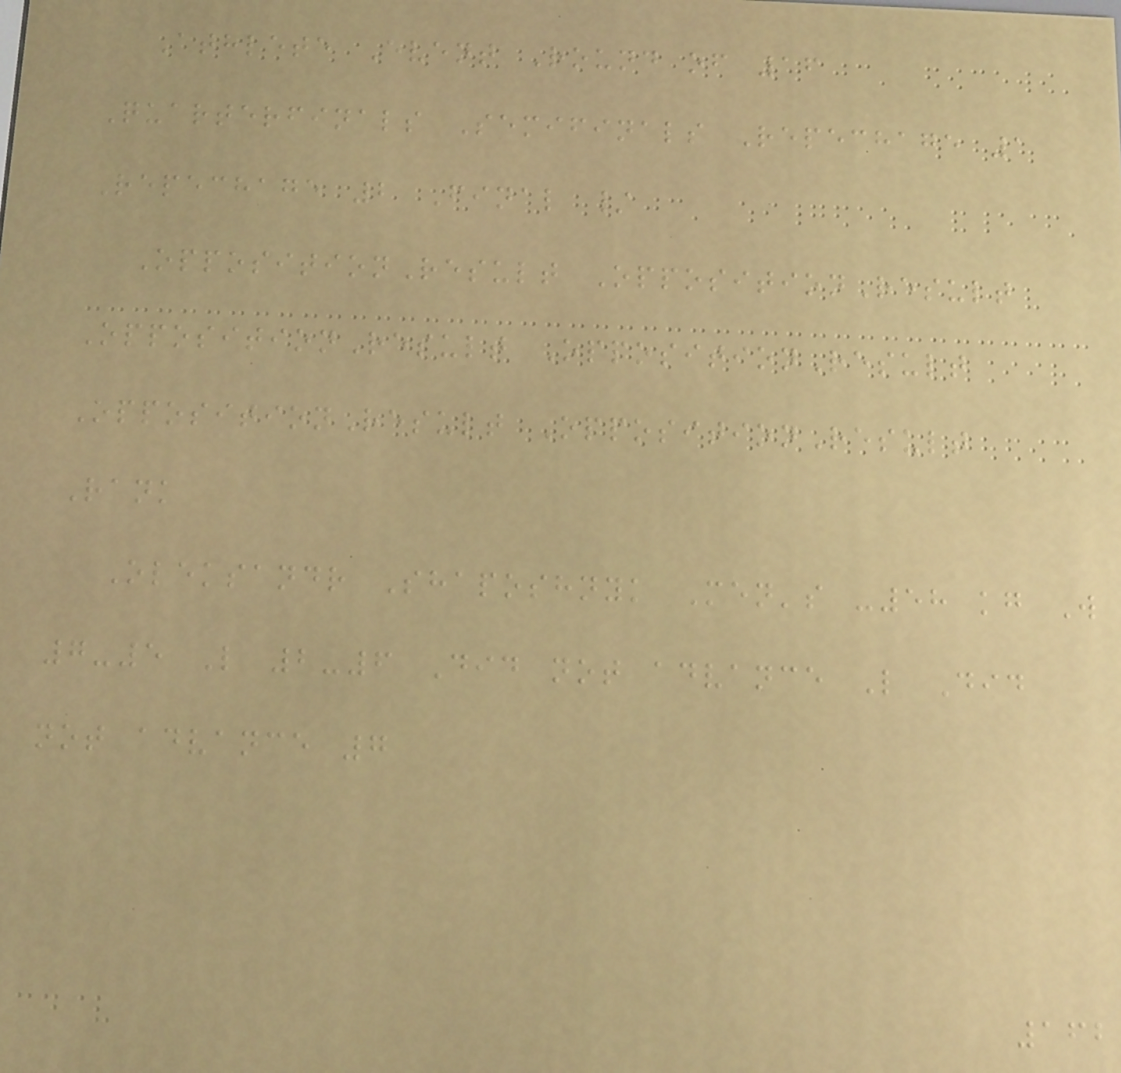Athlete Event Round of 16
Quarterfinals Semifinals Repechage 1
Repechage 2 Final /
OppositionResult OppositionResult
OppositionResult OppositionResult
OppositionResult OppositionResult
Rank
Oleksandr Shaposhnyk Men's -58 kg W
7-5 L 2-6 Did not advance L Did
not advance 7
162
